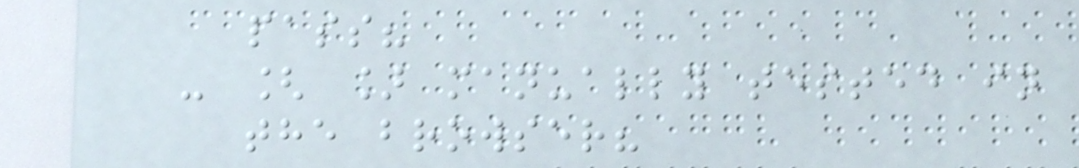pass?
- [ ] manually tested in
the browser?
